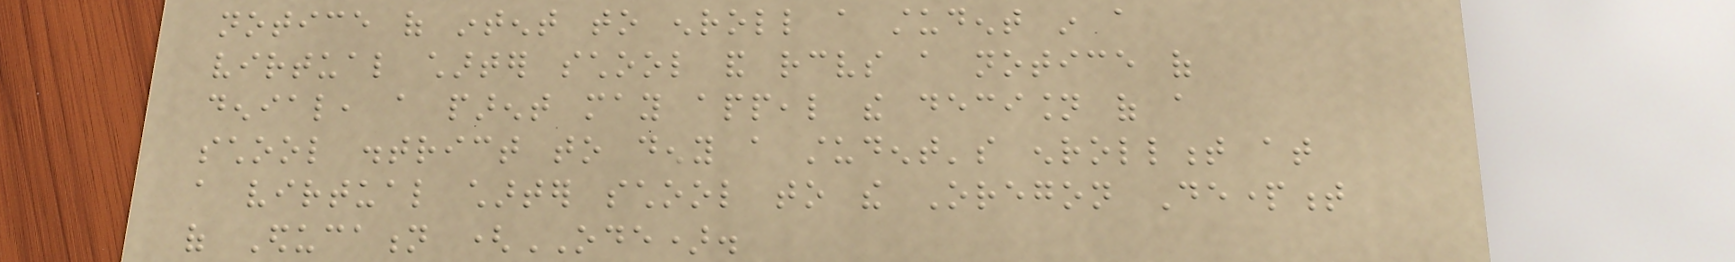notice of intent to enroll a student in a
virtual charter school and receives a notice of
denial, a parent may appeal the decision of a
school district to deny a student's enrollment at
a virtual charter school to the Oregon Department
of Education (ODE).
